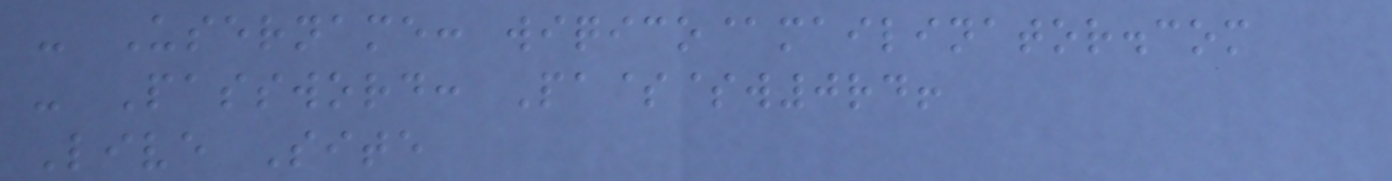- Username: wiqico@mailinator.com
- Password: Pa$$w0rd!
Live Site
